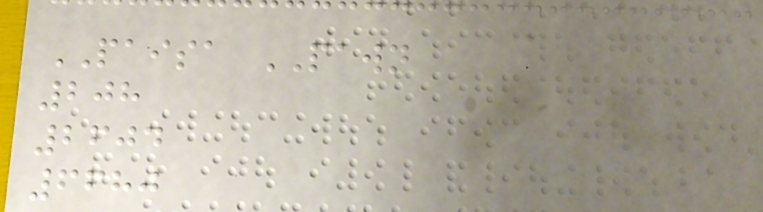PAISA PAWN
208
2604
6680
